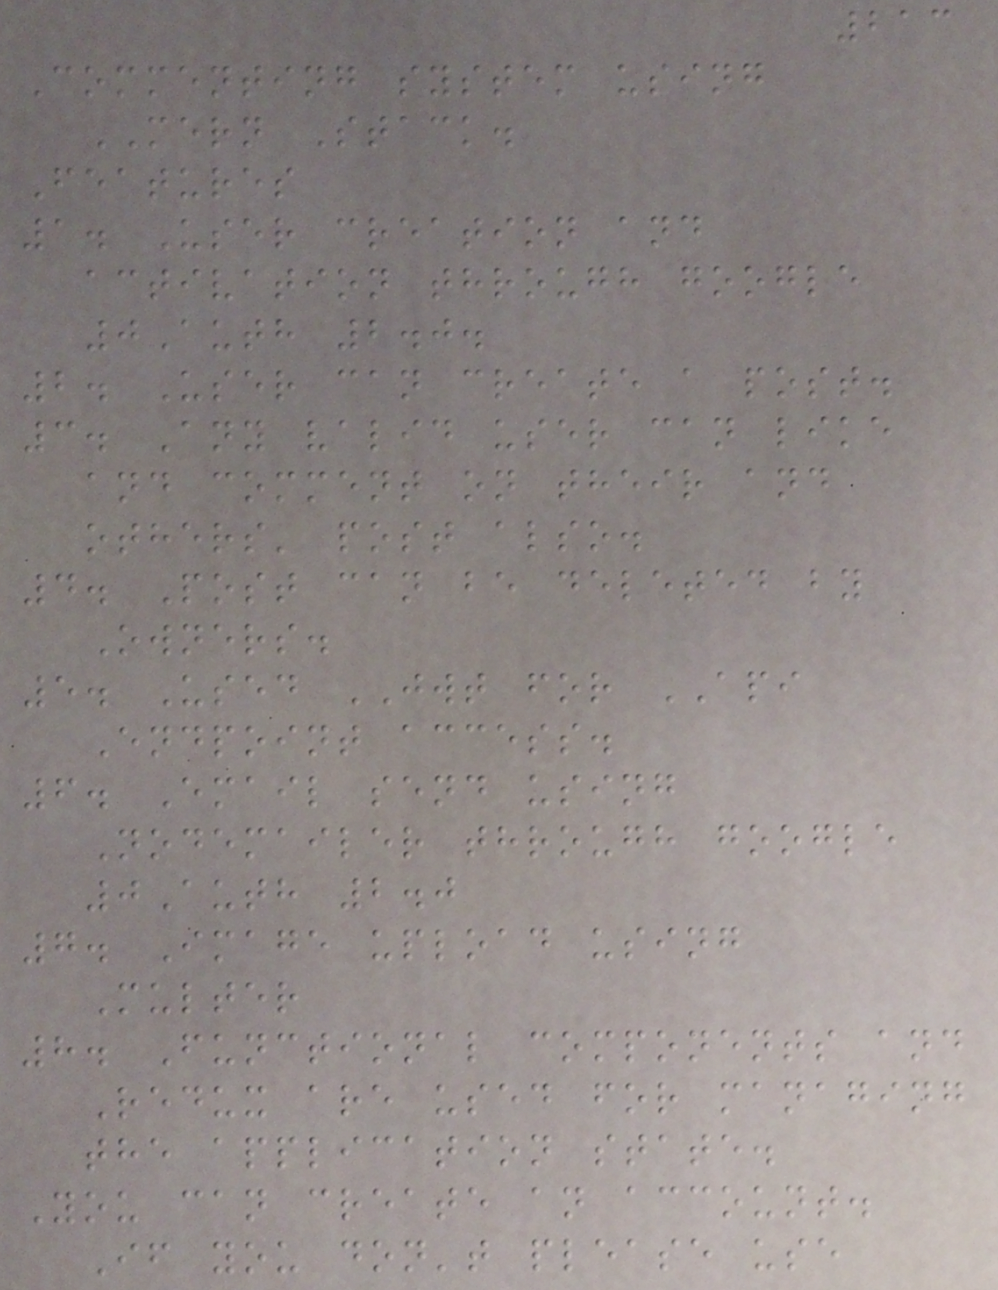213
Commenting system using
MERN Stack.
Features
1. User creation and
activation through google
0Auth 2.0.
2. User can create a post.
3. Any valid user can like
and comment on their and
others' post also.
4. Post can be deleted by
Owners.
5. Used JWT for API
Endpoint access.
6. Email send using
Nodemailer through google
0Auth 2.0
7. Image upload using
Multer
8. Functional components and
Redux are used for managing
the application state.
You can create an account.
If you don't please use
